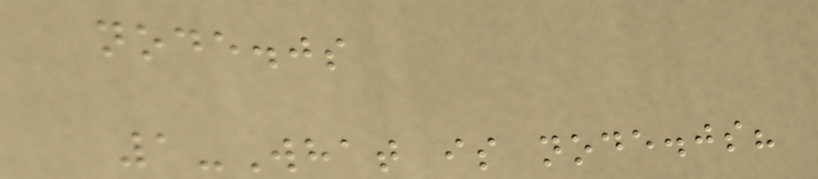node.js
1-What is node.js?
